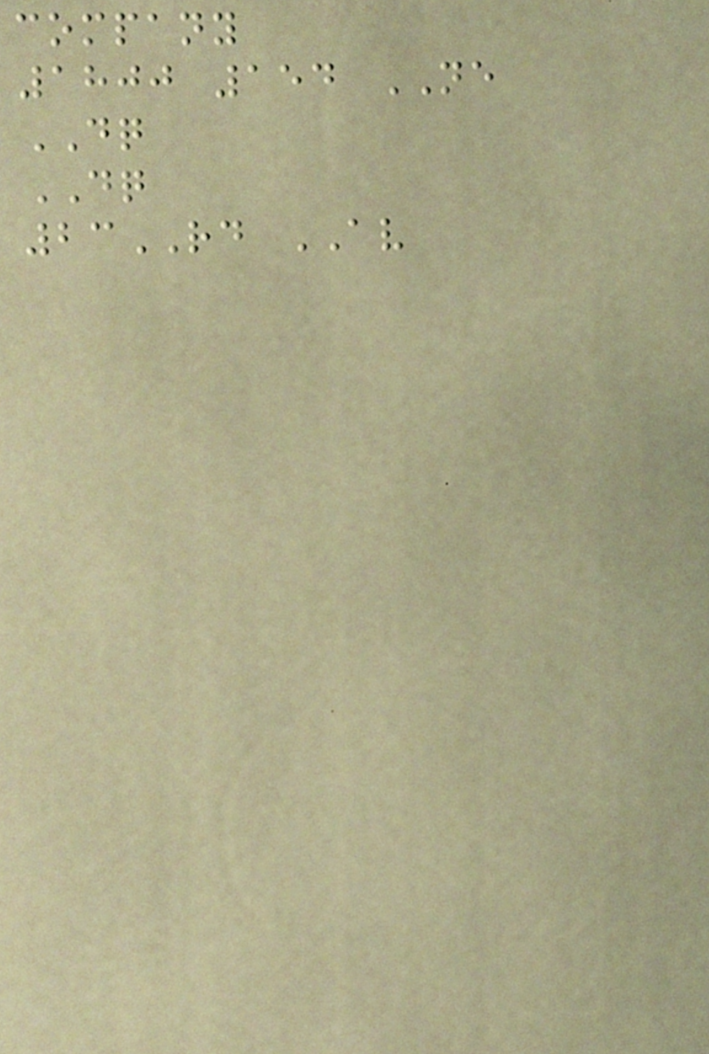company
1800 154 NE
DQ
DQ
23RD AV
